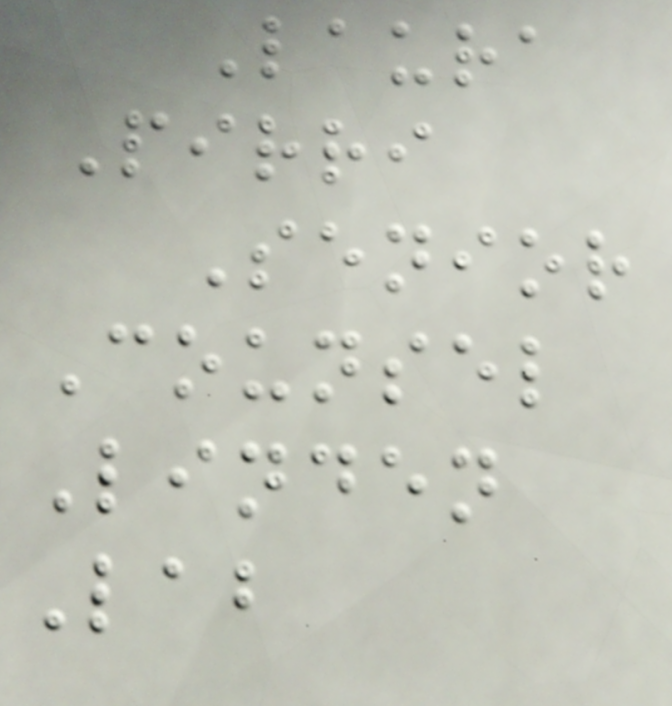Laura
Pirri
Senior
Counsel
Linden
Lab
